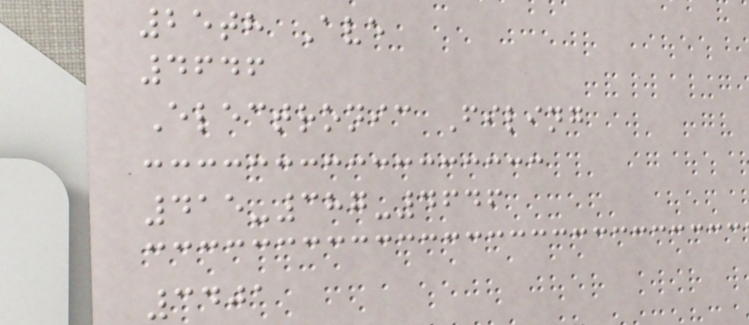25th Ave
4646
Electronic Filing
415-387-4646
3401
